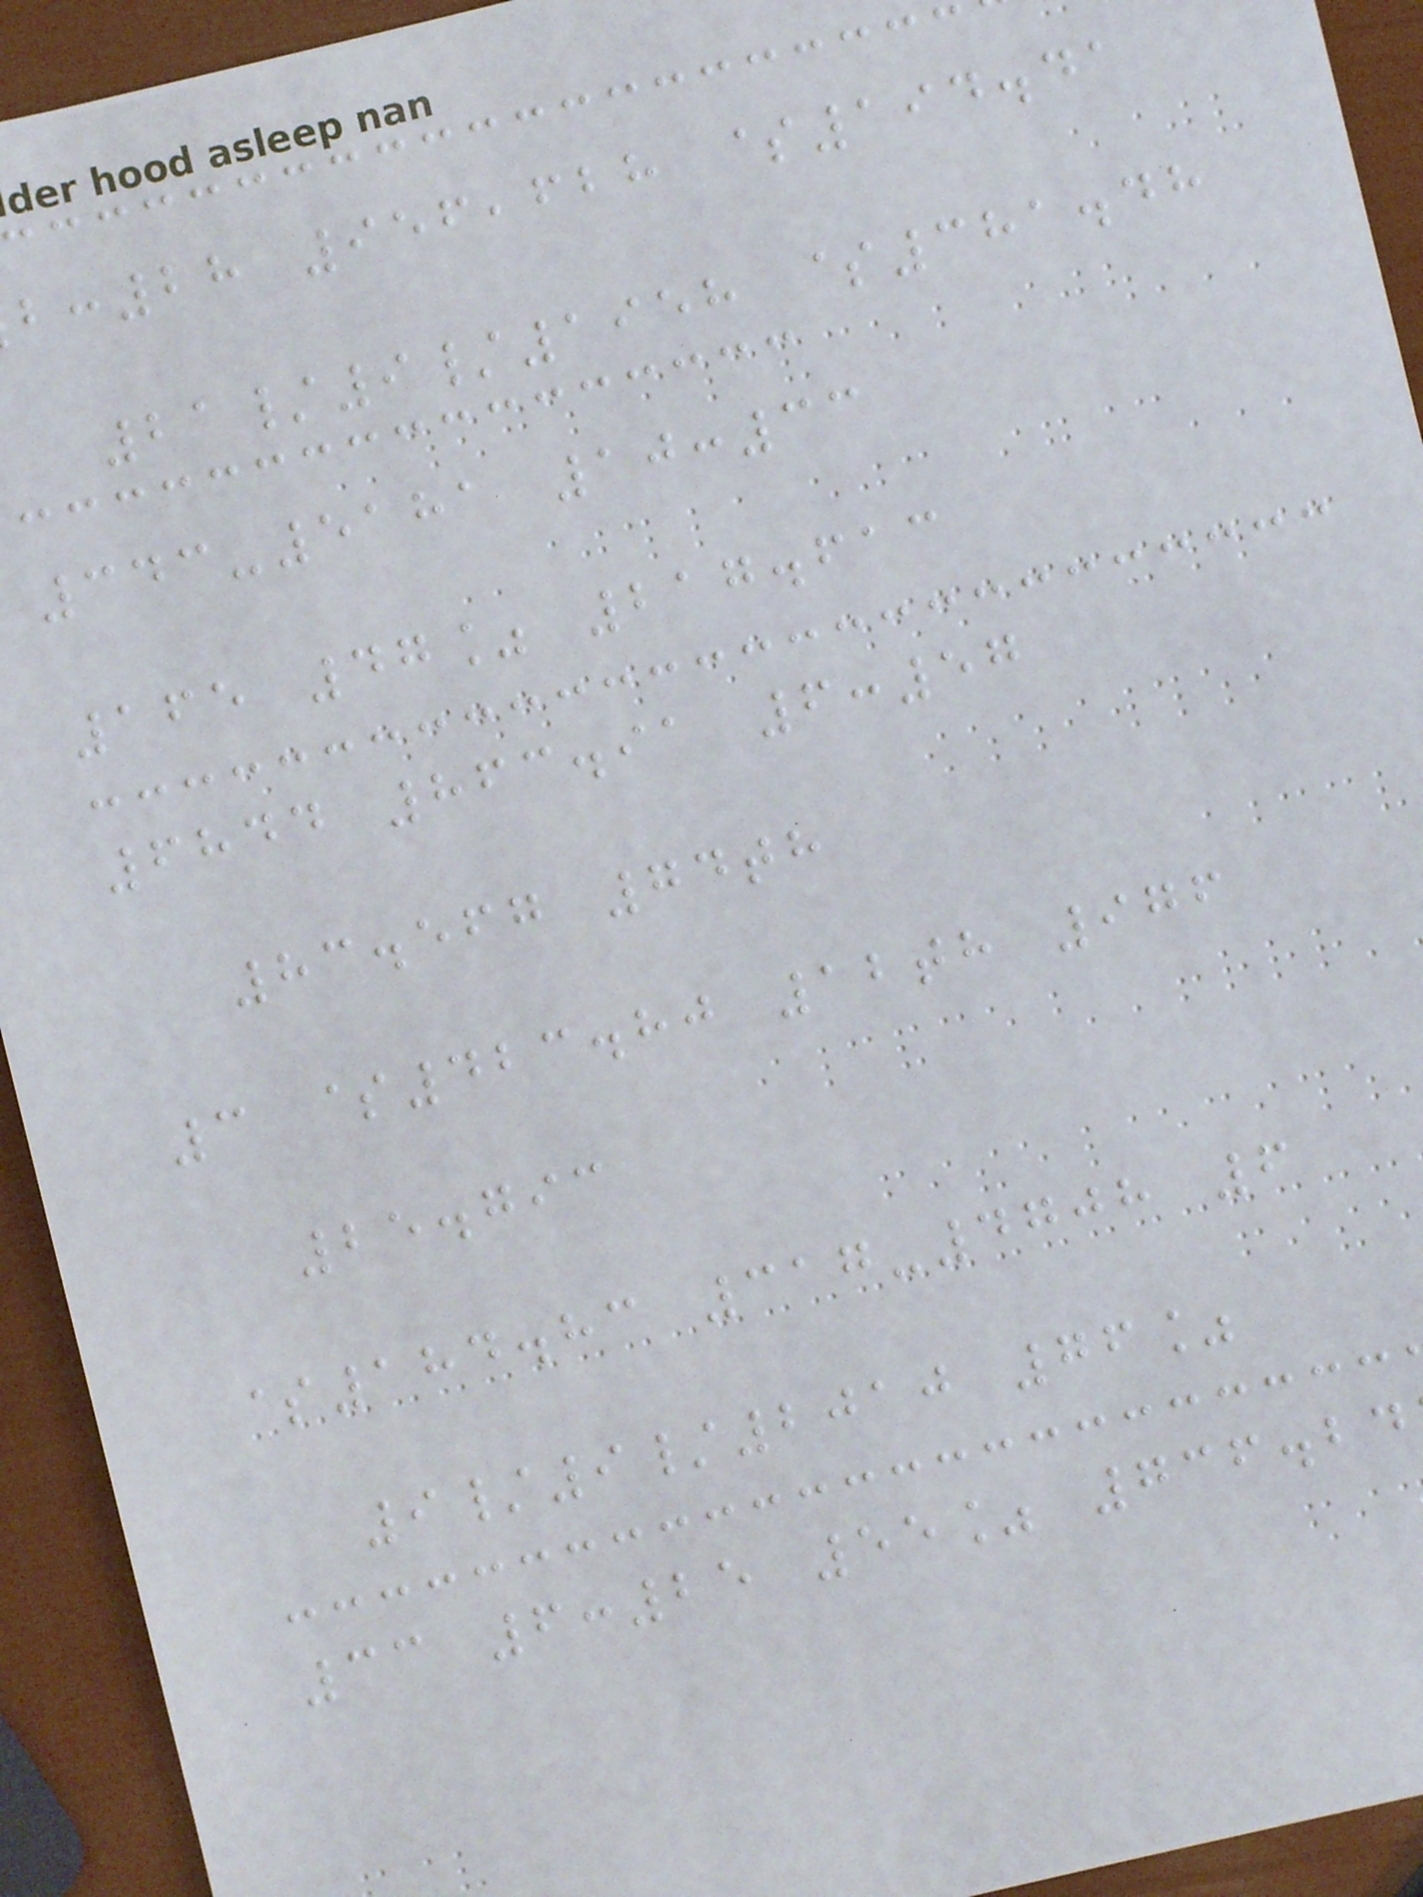:28 956,628 $194.41
21/9/1958 $381.48
343-5181 10:33
165 47% 217.613
6844 863.91 6:57
83.567 74th
3 $423.80 12th 976
25.793
$184.83 317-4708 6
9/9/2010 76%
33 6:25 55% 736.24
